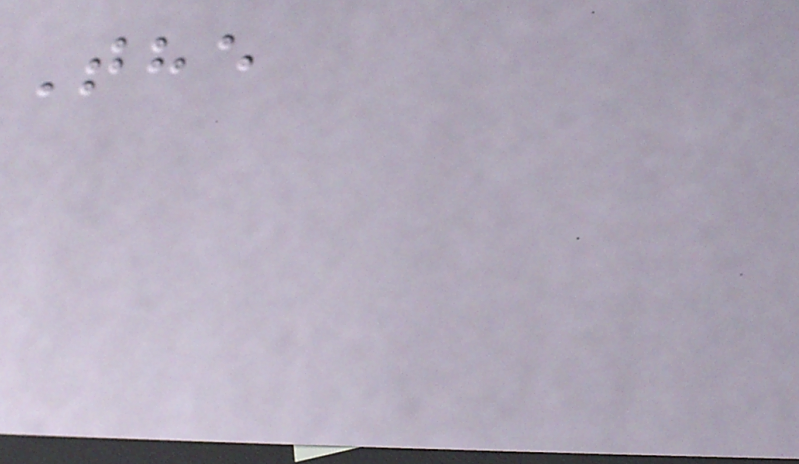The
